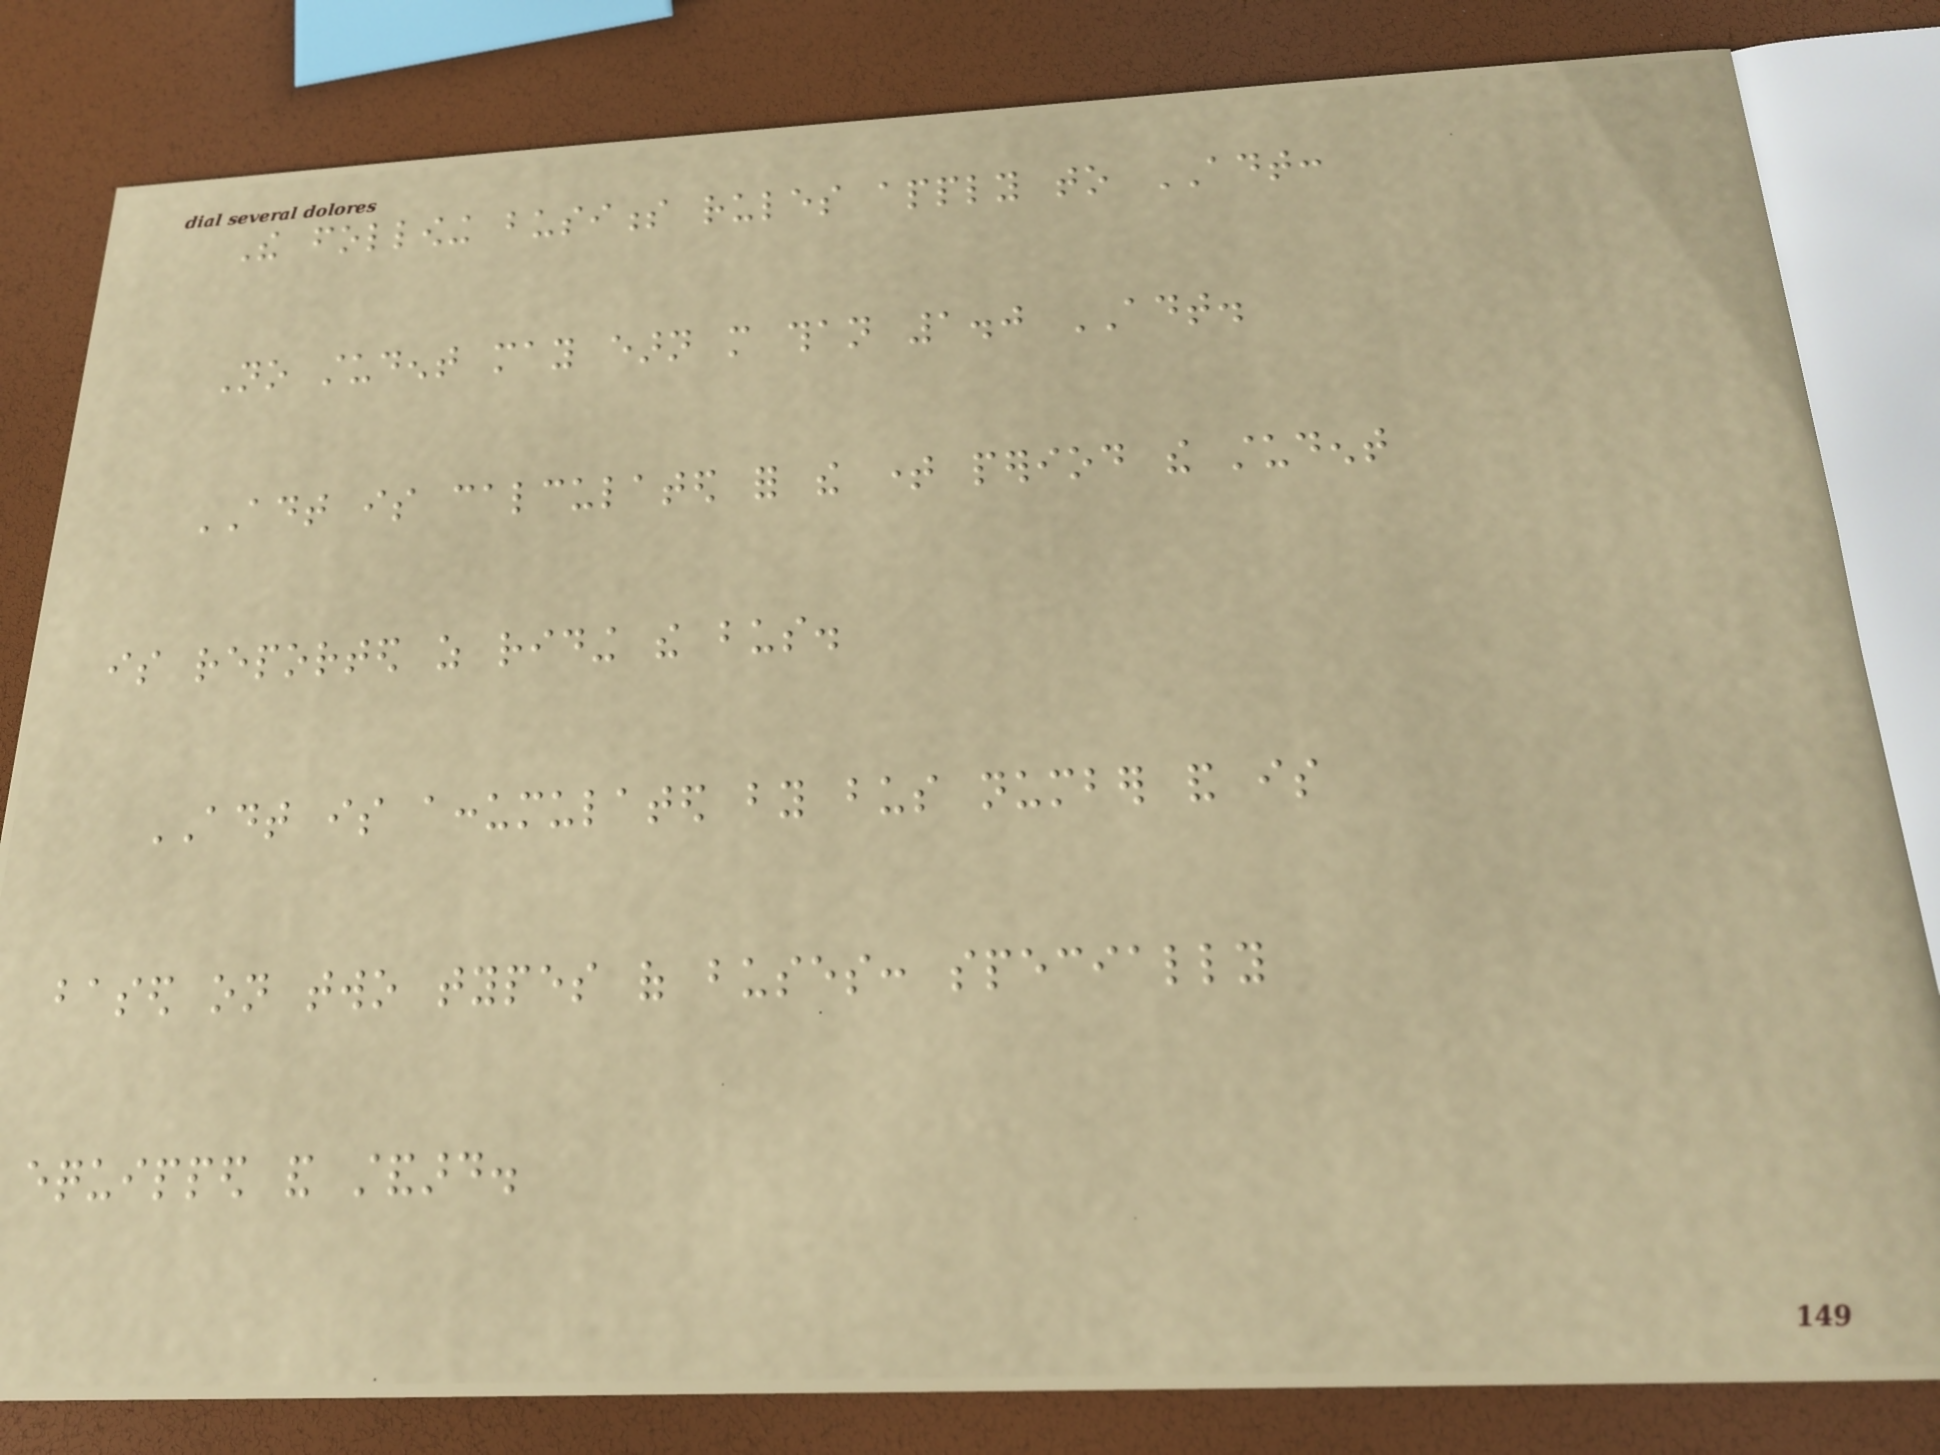The following business rules apply to ADT:
No student may earn more than 1.0 ADT.
ADT is calculated for the time period the student
is reported as riding the bus.
ADT is accumulated by bus number and is
based on two types of buses: specially
equipped and standard.
